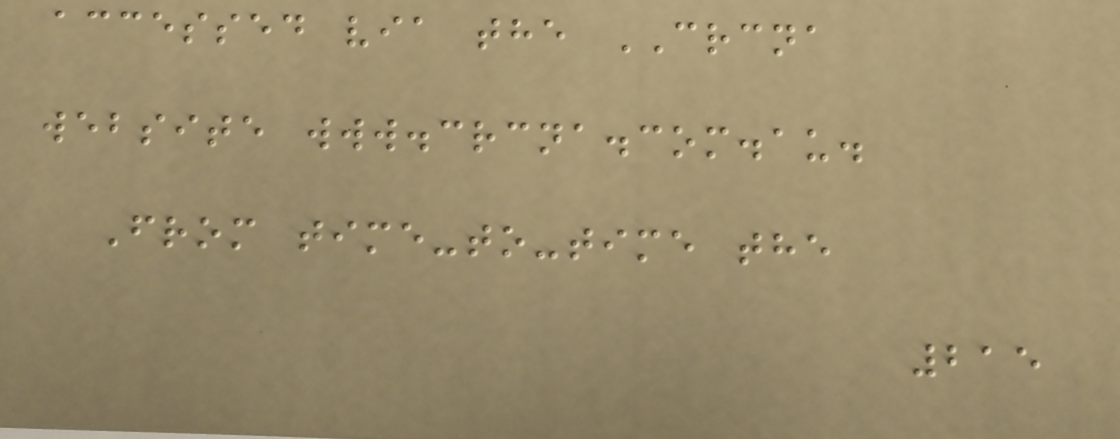accessed via the CRCNA
website www.crcna.com.au.
From time-to-time the
215
